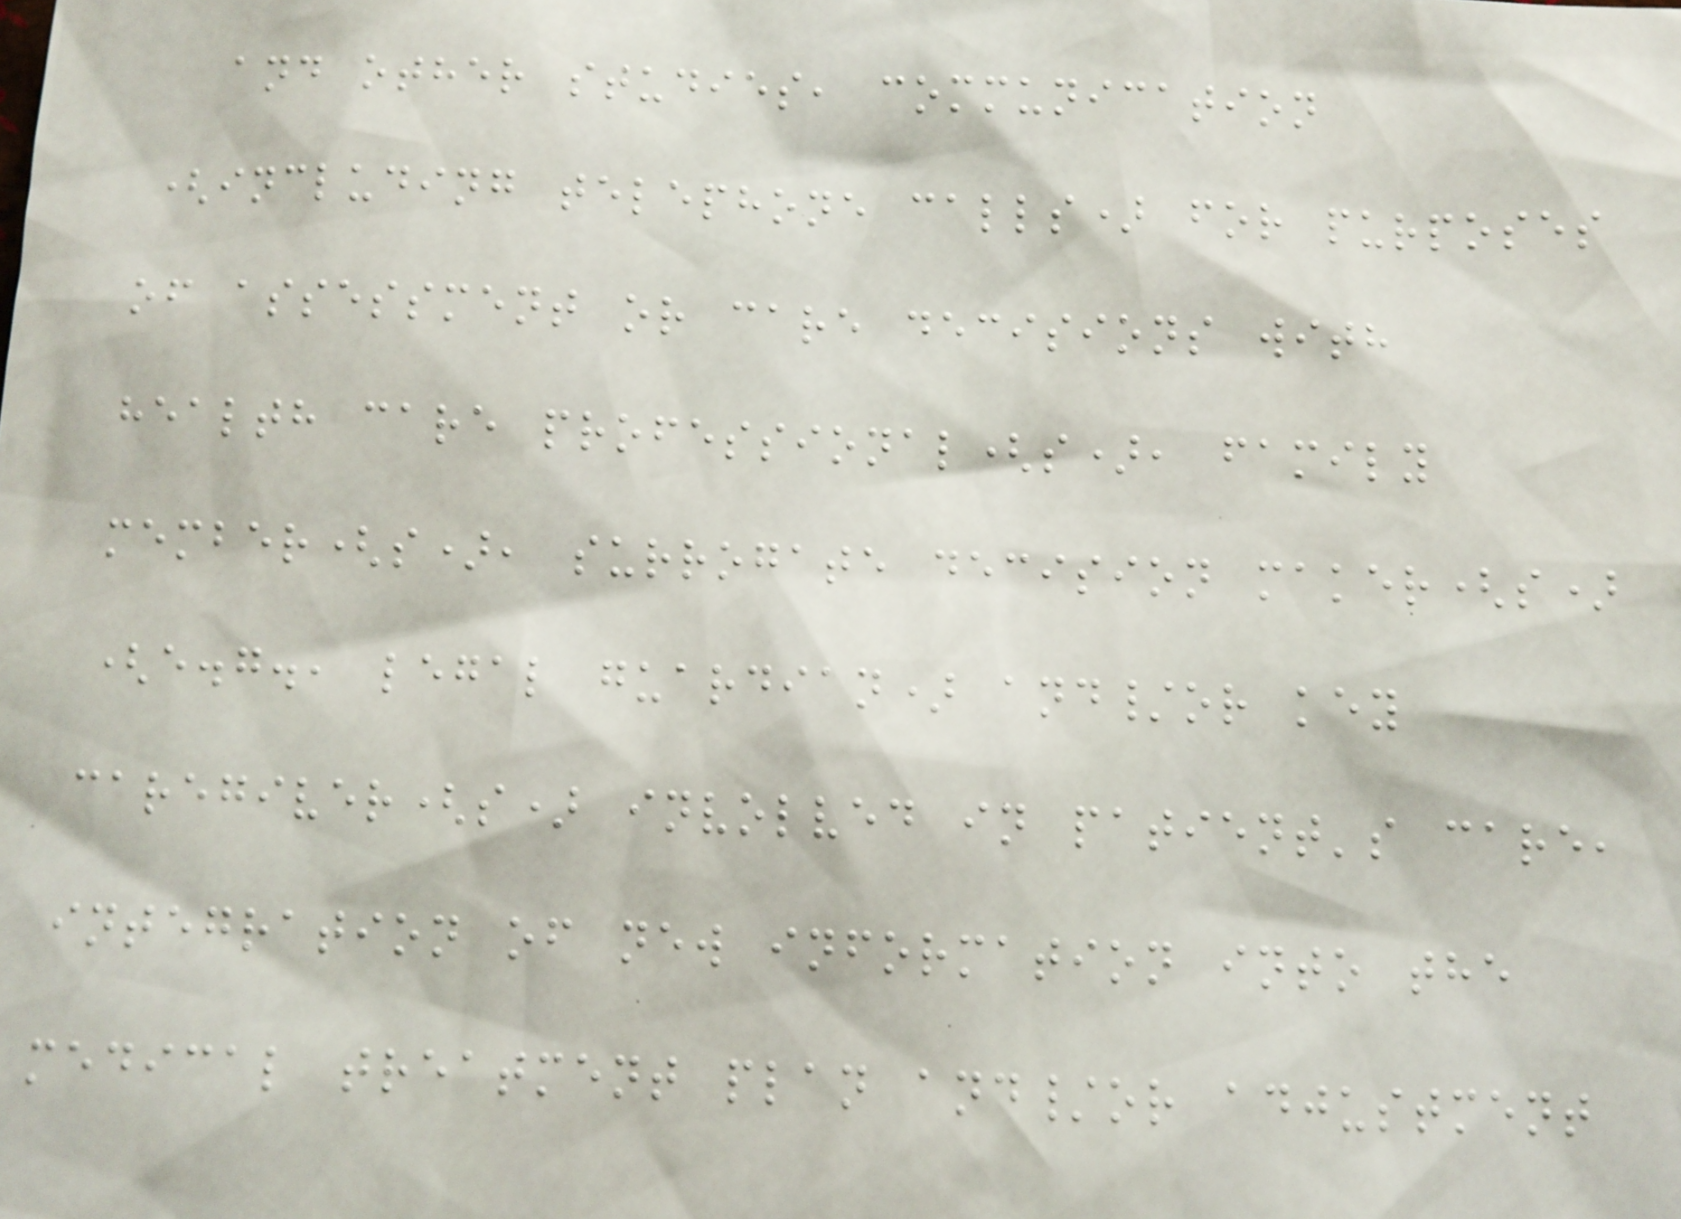and other studies, communication
(including telephone calls) for purposes
of assessment or care decisions with
health care professional(s), family
member(s), surrogate decision maker(s)
(e.g., legal guardian) and/or key
caregiver(s) involved in patient's care,
integration of new information into the
medical treatment plan and/or adjustment
